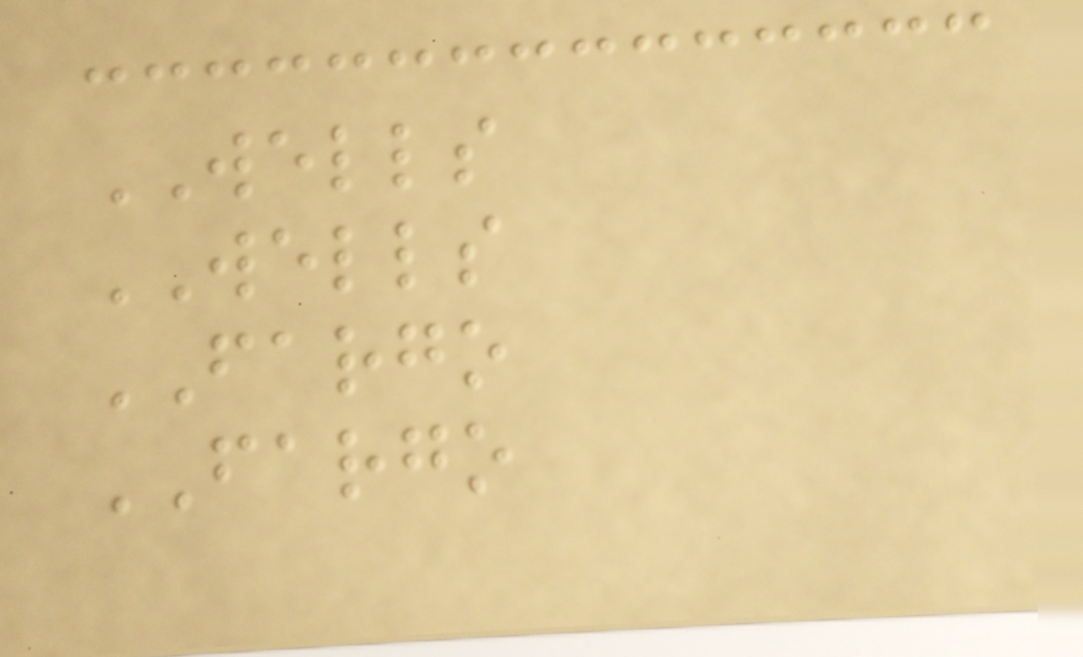WELLS
WELLS
FARGO
FARGO
